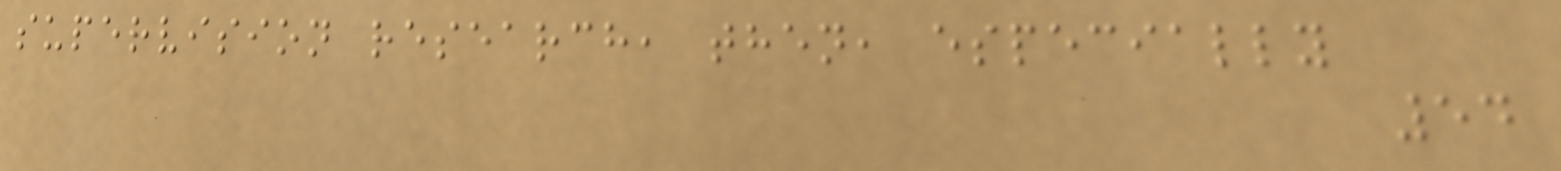supervision research, then, especially
54
